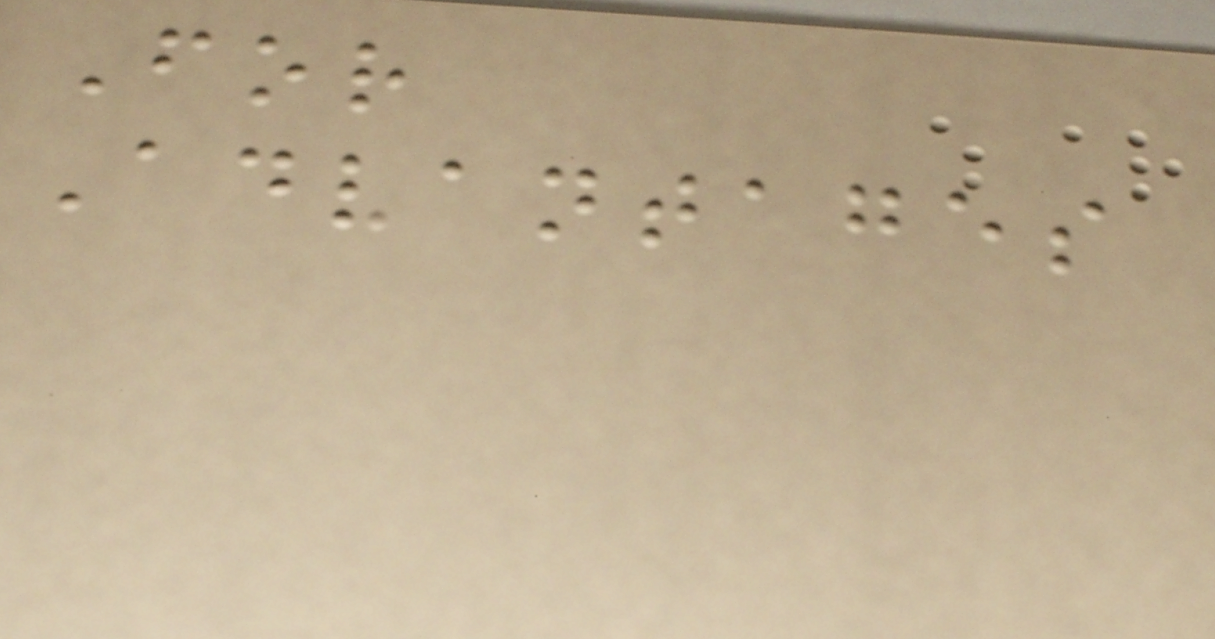For
Advantages
